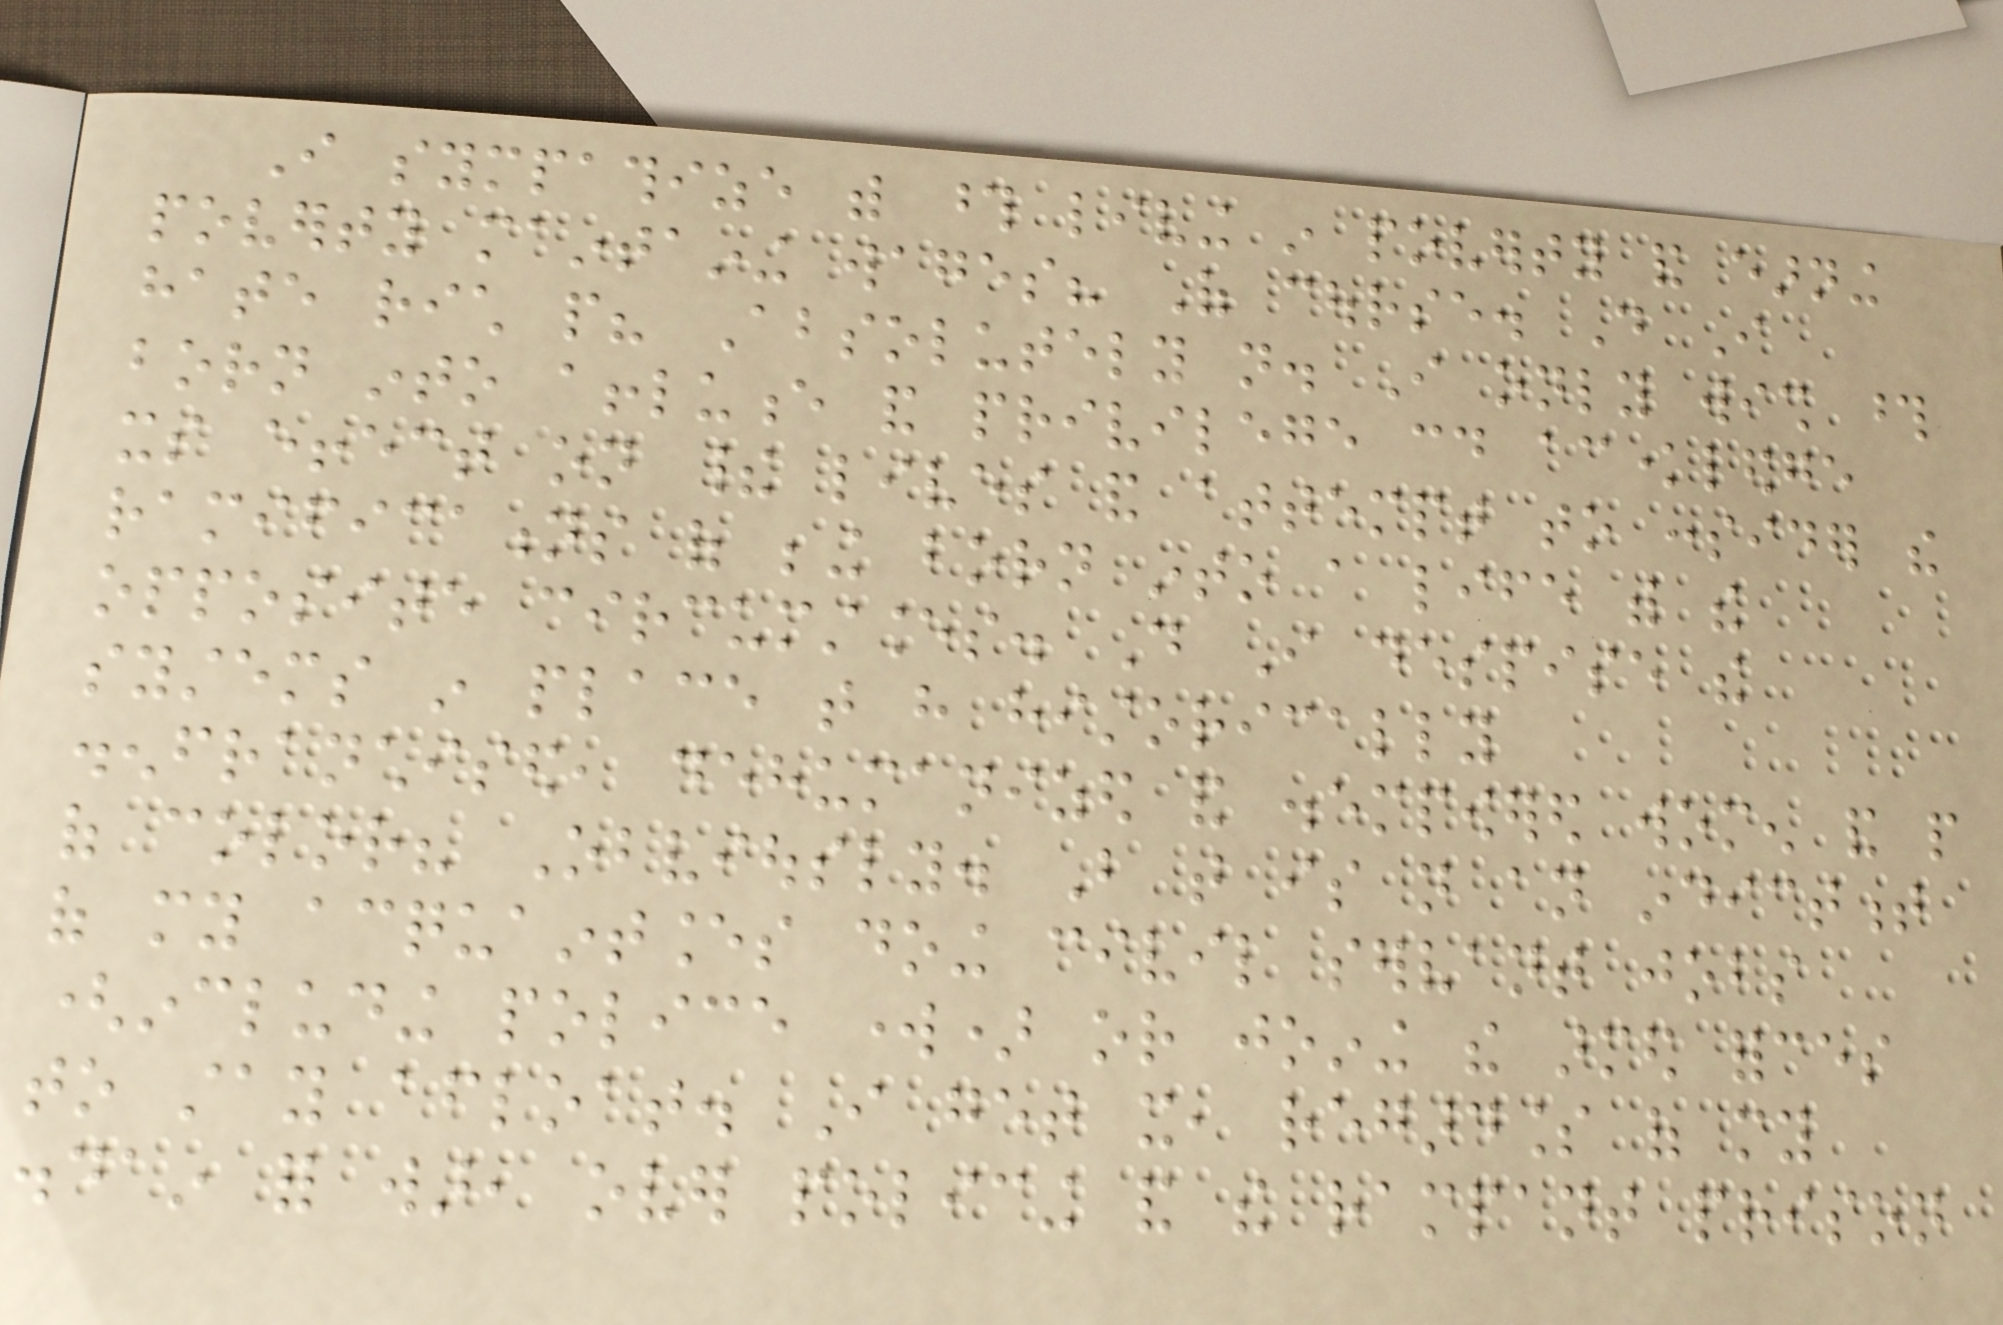I sympathize with those living in poverty and earning
poverty maintaining wages? Of course. Do I
hate rich people? Absolutely not. I only wish those
born into affluence and privilege could acknowledge
its effect on their lives and attempt to consider the
ramifications of being born into a life with the
opposite circumstances. Do I despise the
systems in place that have historically
disenfranchised, dehumanized and disempowered women and people
of color? Obviously. But that is not an indictment
of my acquaintances doing civil servant jobs
(including police work) or joining the armed forces
to stay afloat. I get it, regardless of my
disdain for war, over policing and the rampant prison
